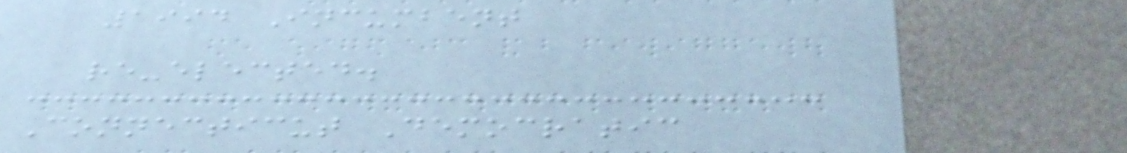1994 Incumbent
re-elected.
Connecticut Democratic
